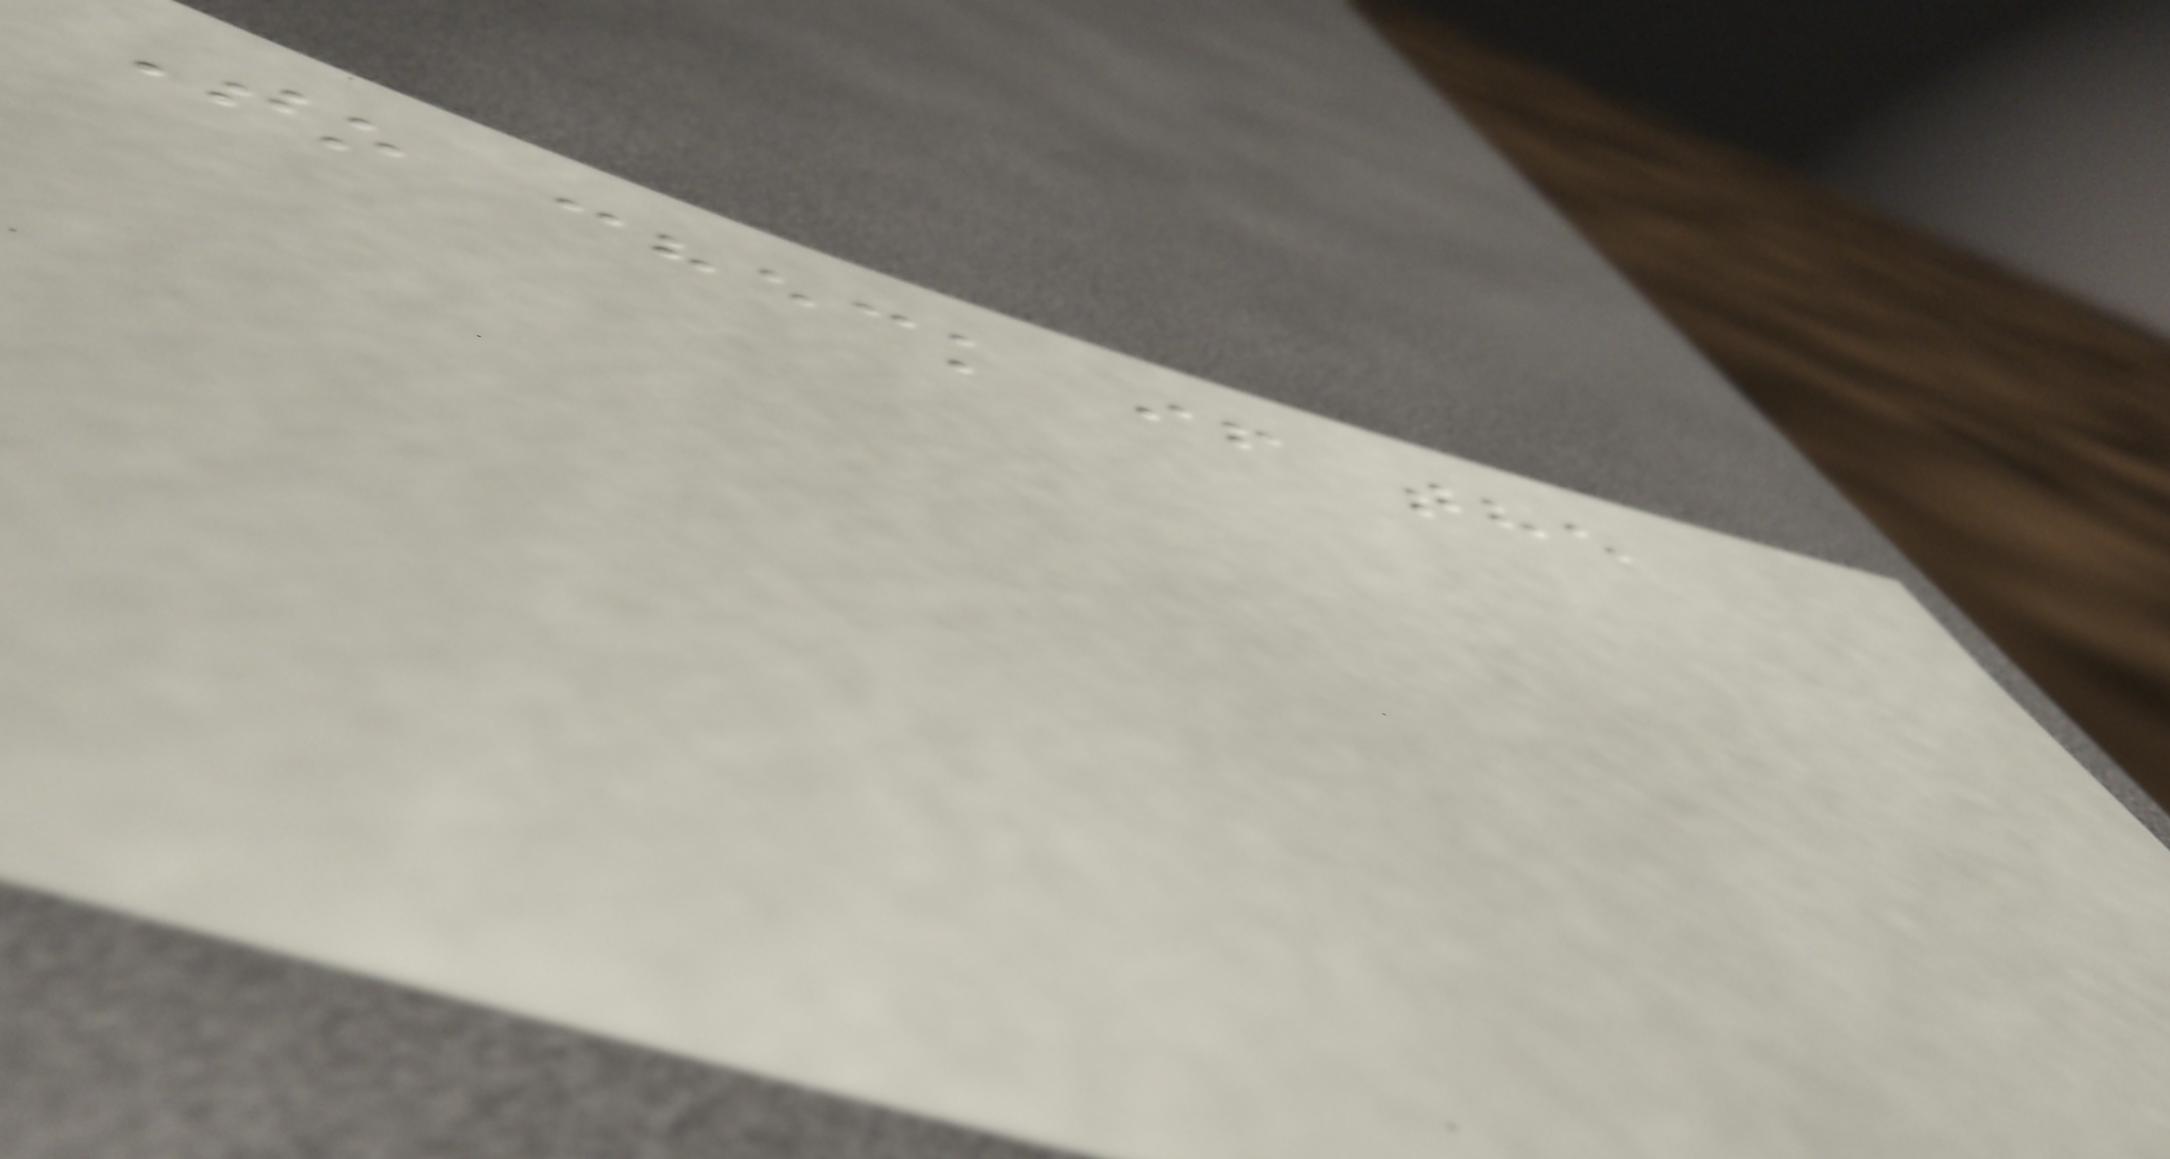To check if the
